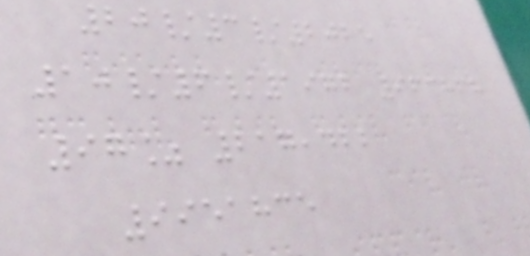20/3/2025
10/6/1972 963868
97% 217,422
9951835
